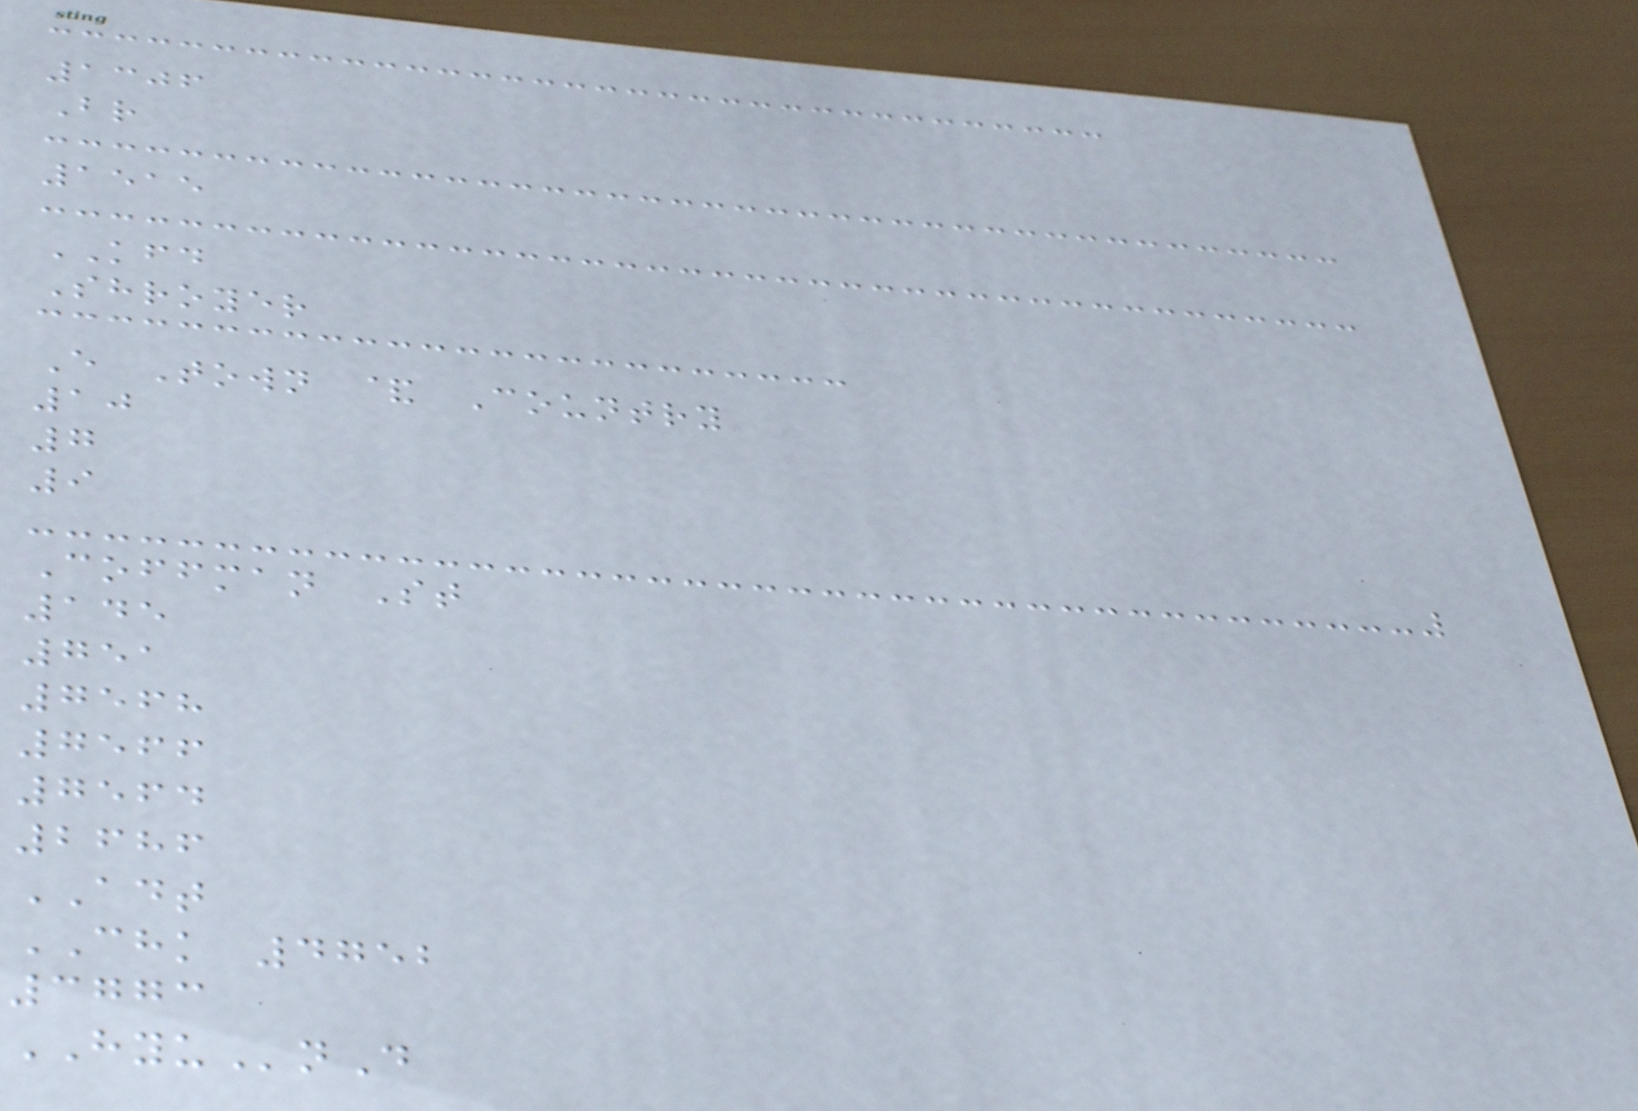1306
Br
1515
KFD
Shroyer
E Town & Country
10
7
9
Coffman St
145
751
7568
7566
7564
2686
ADT
CHK 4752
3773
HYUnD
